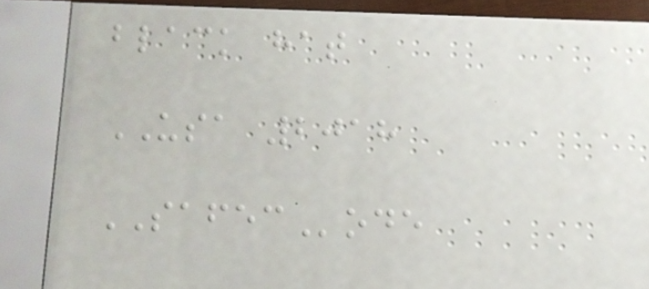black hat
USA 2018
SAFECode
